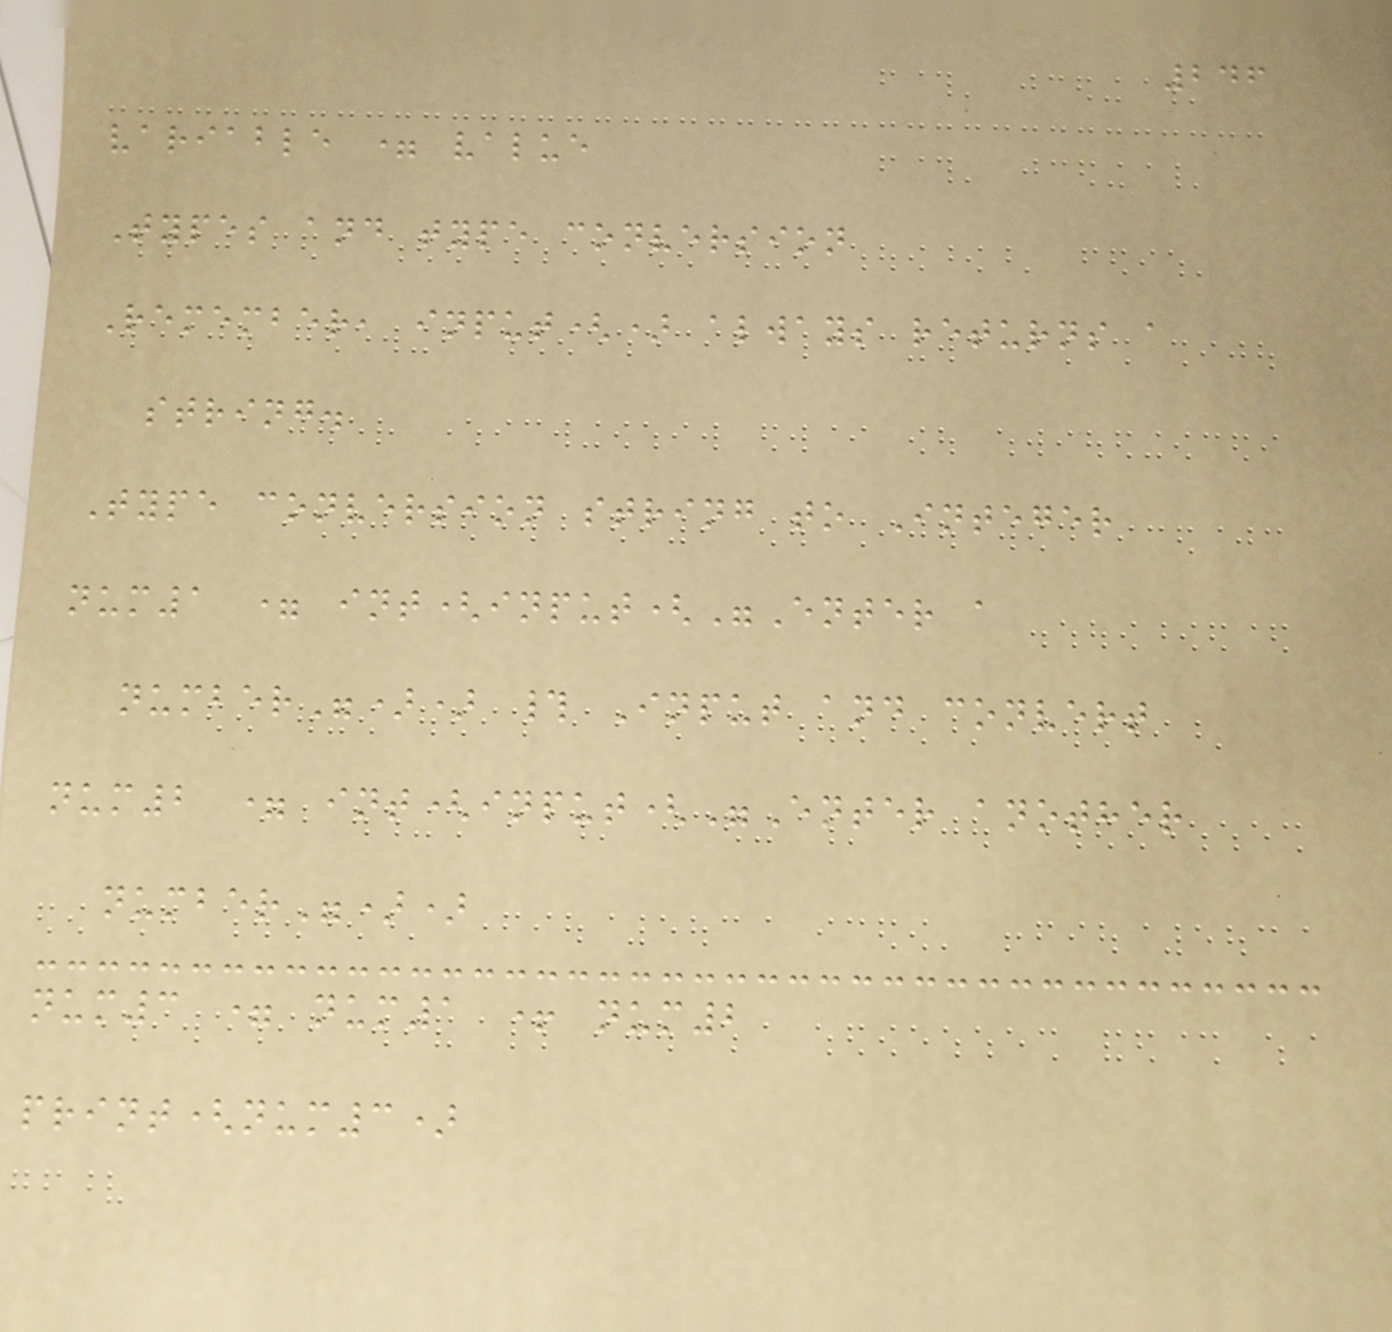246
variable = value
Types and type conversion
Remember, input() always returns a
string.
Type conversion string to Integer
num1 = int(input("Enter a
number")) # Input and convert
num2 = int(input("Enter another
number"))
num3 = num1 + num2
print(num3)
